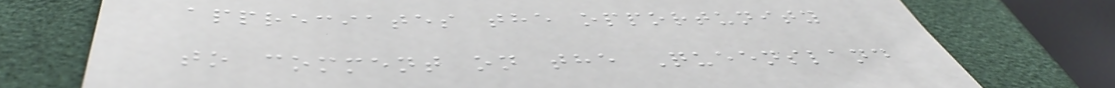appreciates the opportunity
to comment on the Queensland
